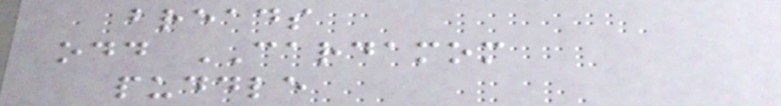breads
odd CARDAMOM
puddle
